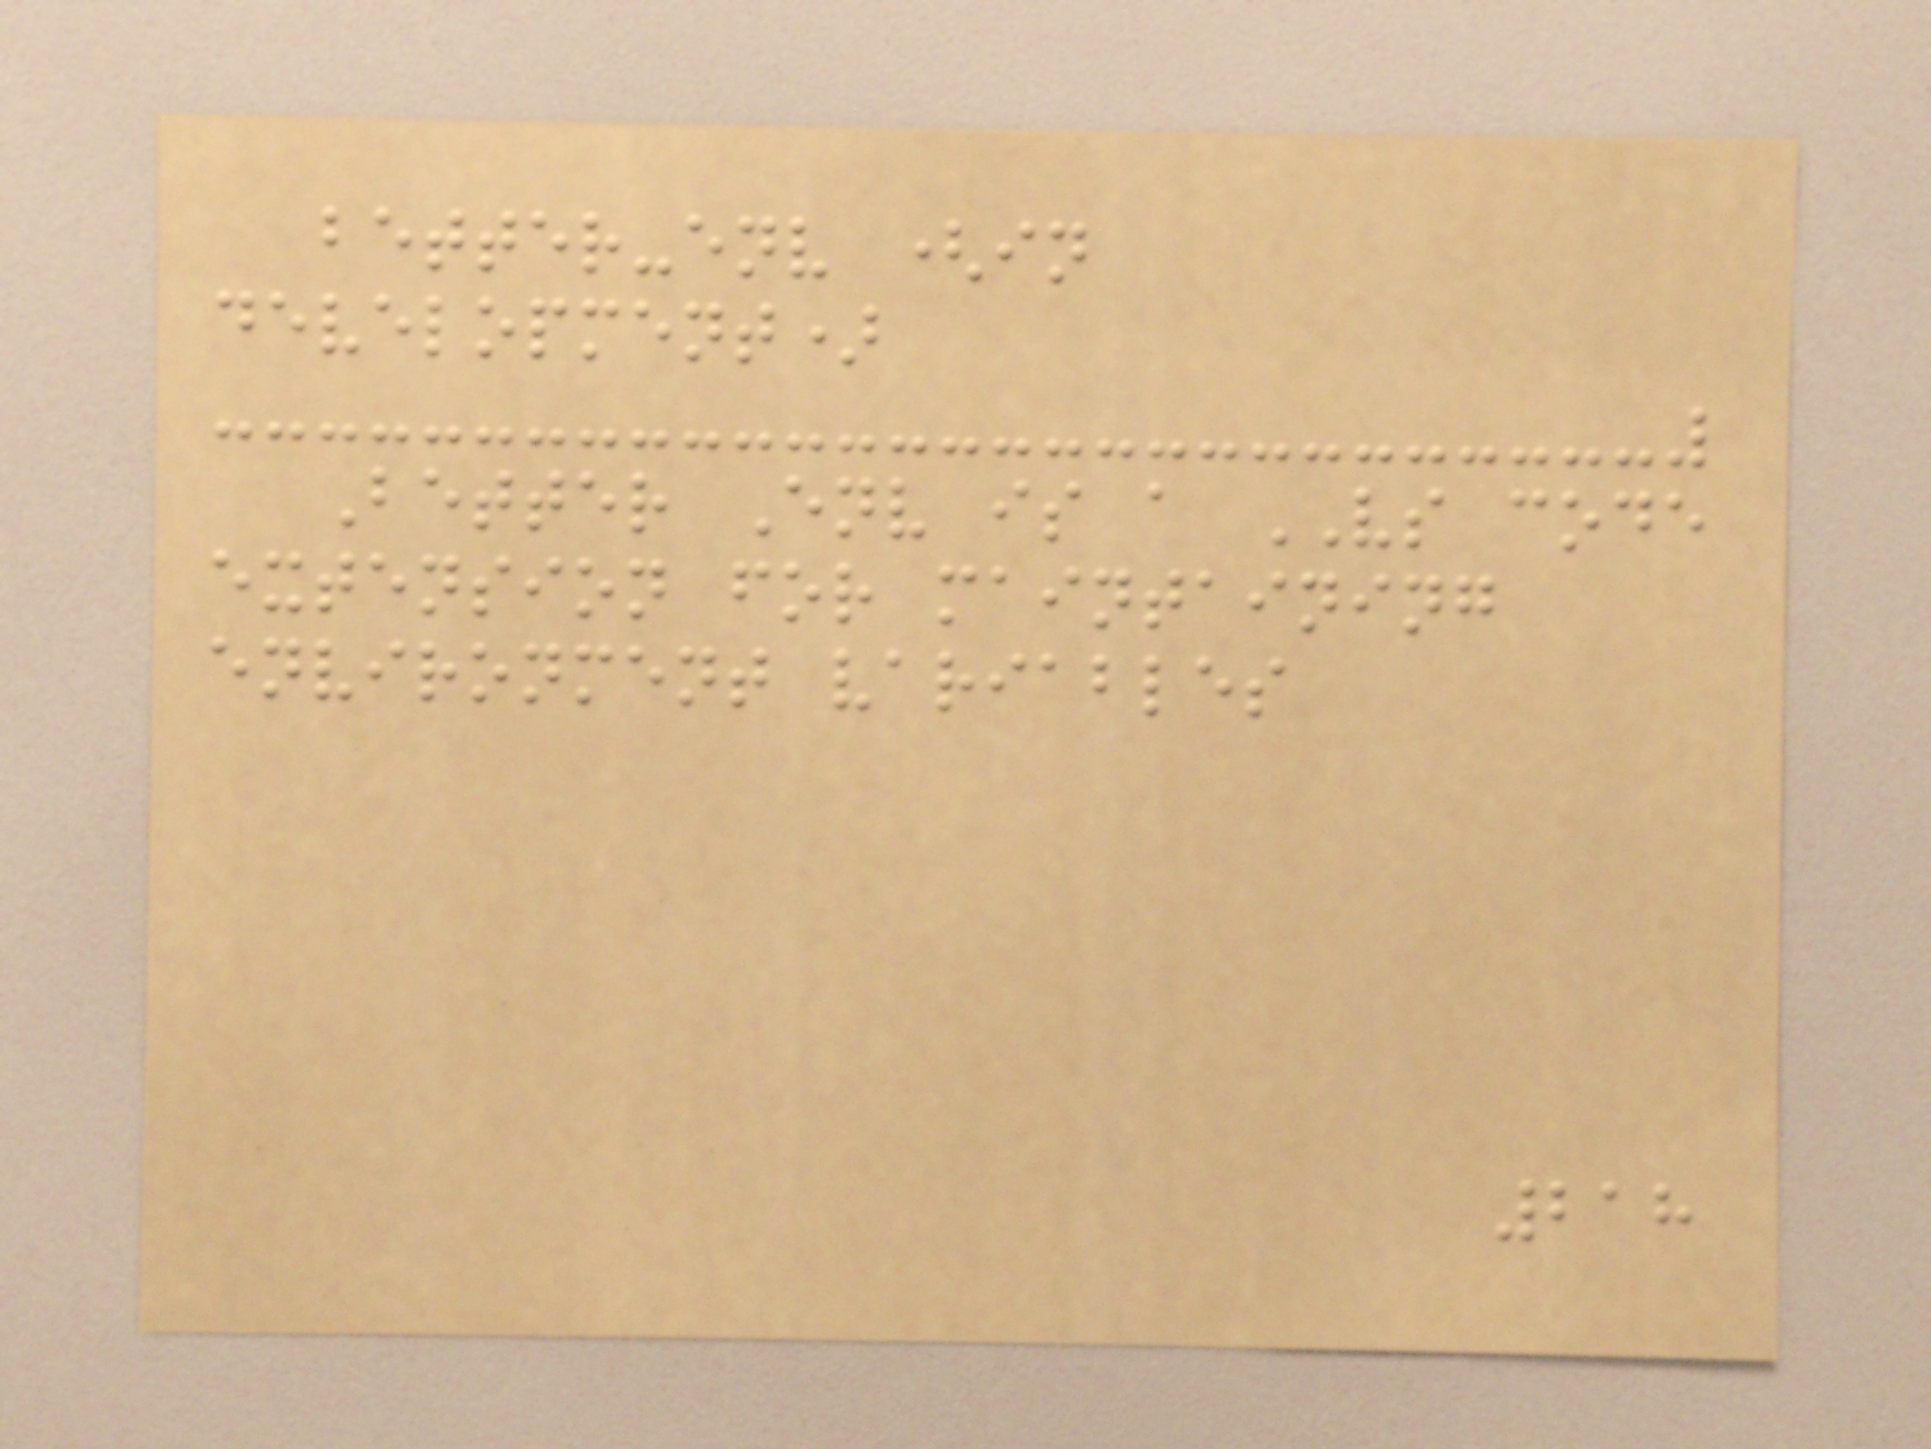better-env (in
development)
Better Env is a VS code
extension for maintaining
environment variables
218
